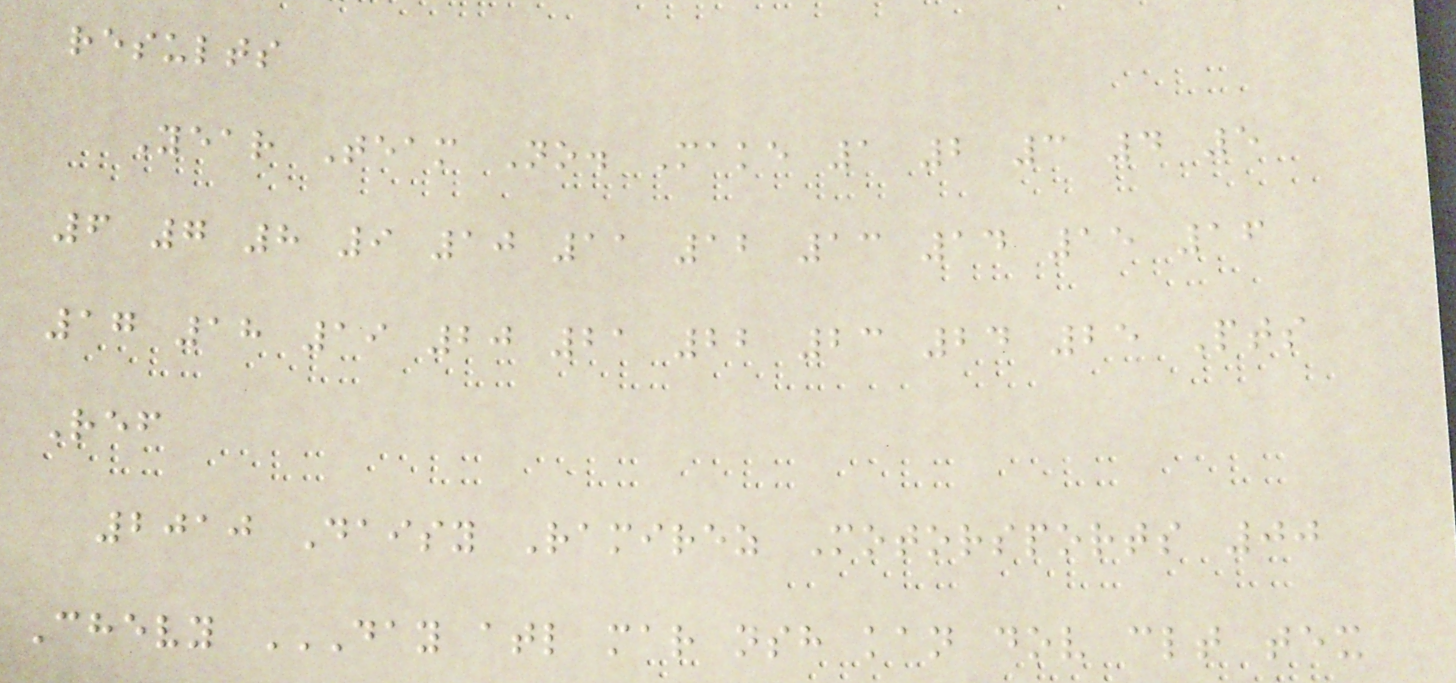results
Year Team No. Make 1 2 3 4 5
6 7 8 9 10 11 12 13 14 15 16
17 18 19 20 21 22 23 24 25 Pts
Ref
2010 Daisy Ramirez Motorsports 00
Chevy DAY ATL MAR NSH KAN DOV CLT TEX
